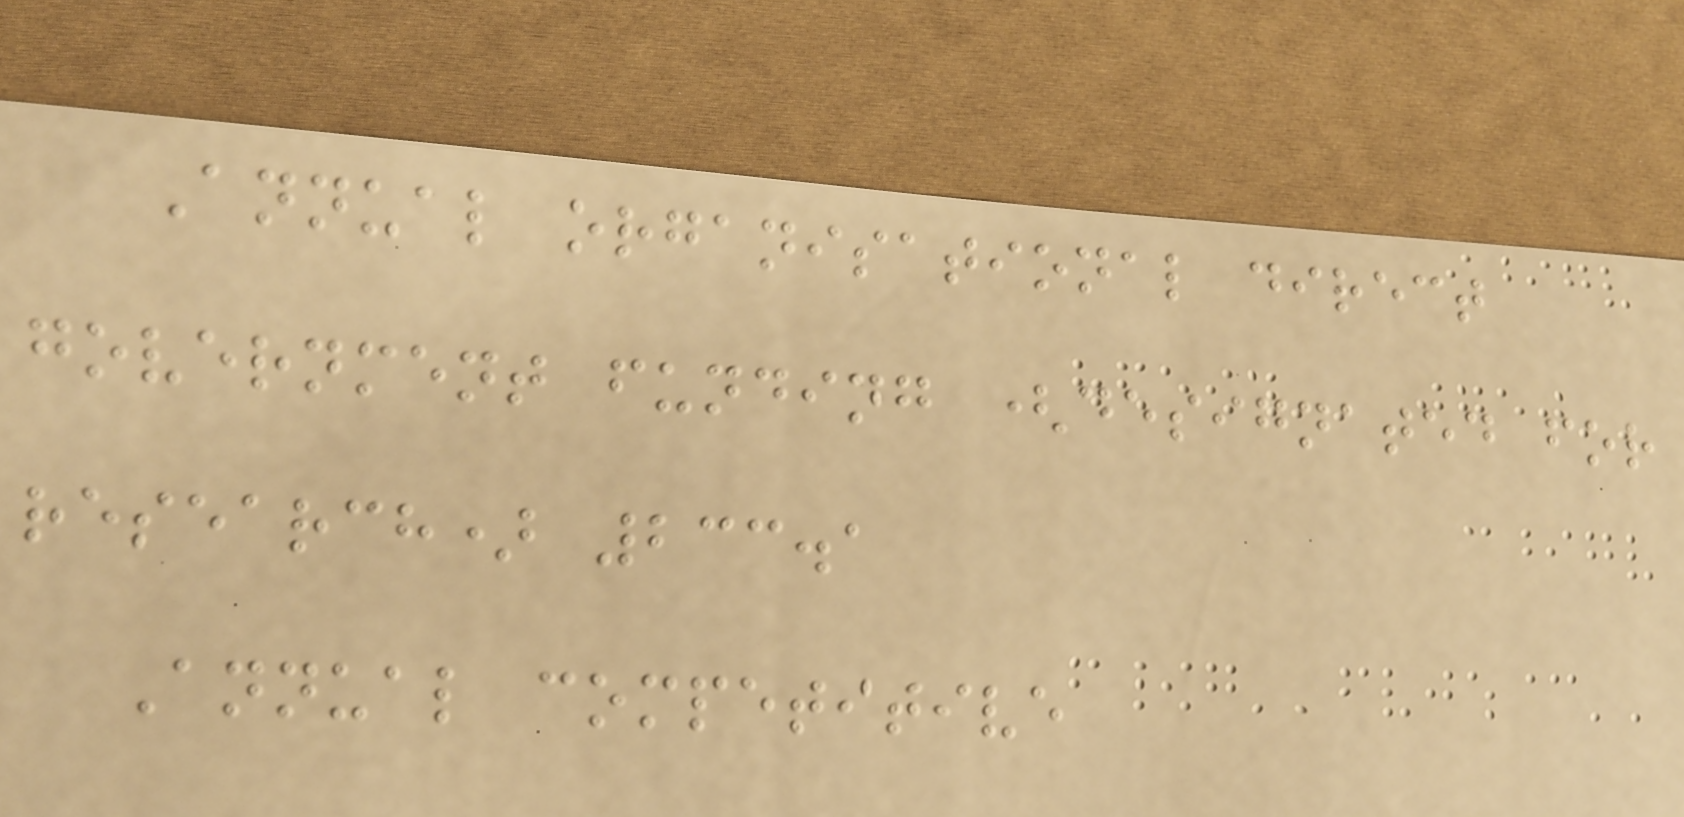Annual organisational direct
government funding (designated for
research) 233.1
Annual competitive
